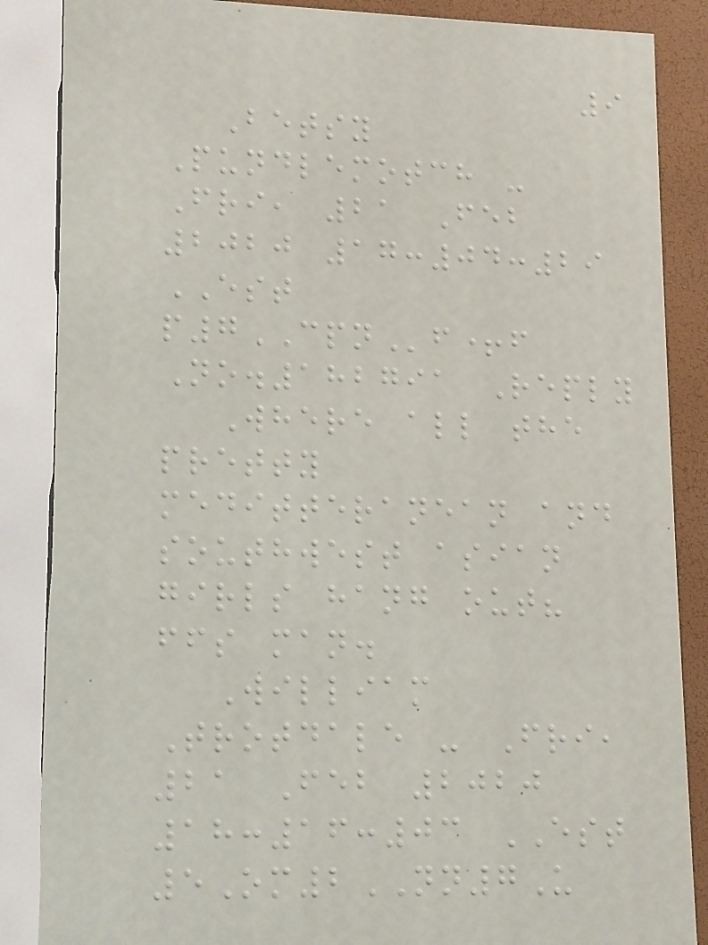9
Betsy
Pundlemotch -
Fri, 21 Feb
2020 17:04:29
EST
p7CPNf+f
No.182791 Reply
Where all the
pretty
meditteranean and
southwest asian
girls hang out?
ffs man.
William
Trotdale - Fri,
21 Feb 2020
18:16:03 EST
5Om2NN7U
